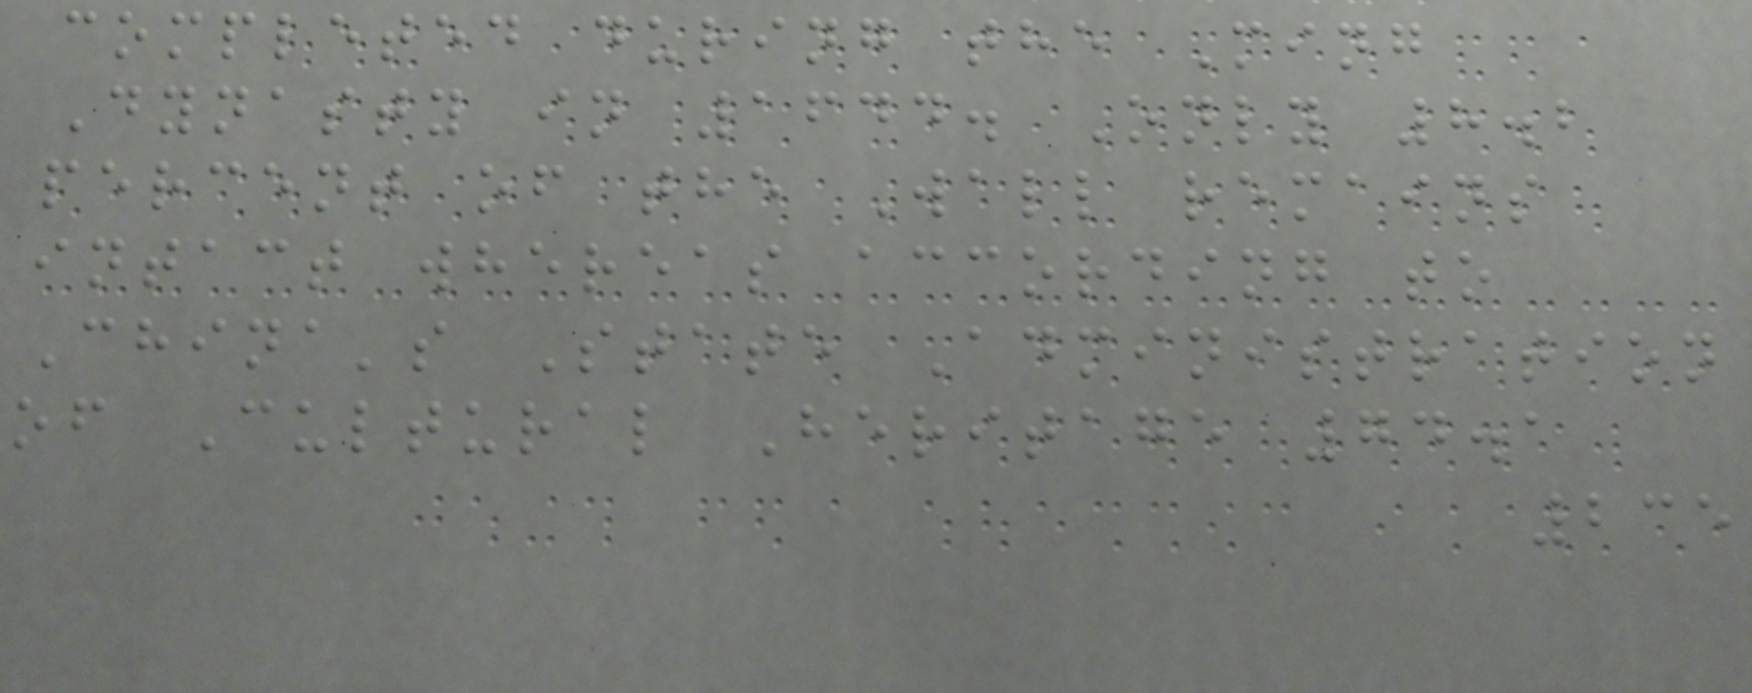completed during the Ming
Dynasty in 1644. Only 8.2
percent of the Wall remains
intact whereas according to
China's State Administration
of Cultural Heritage 74.1
235
